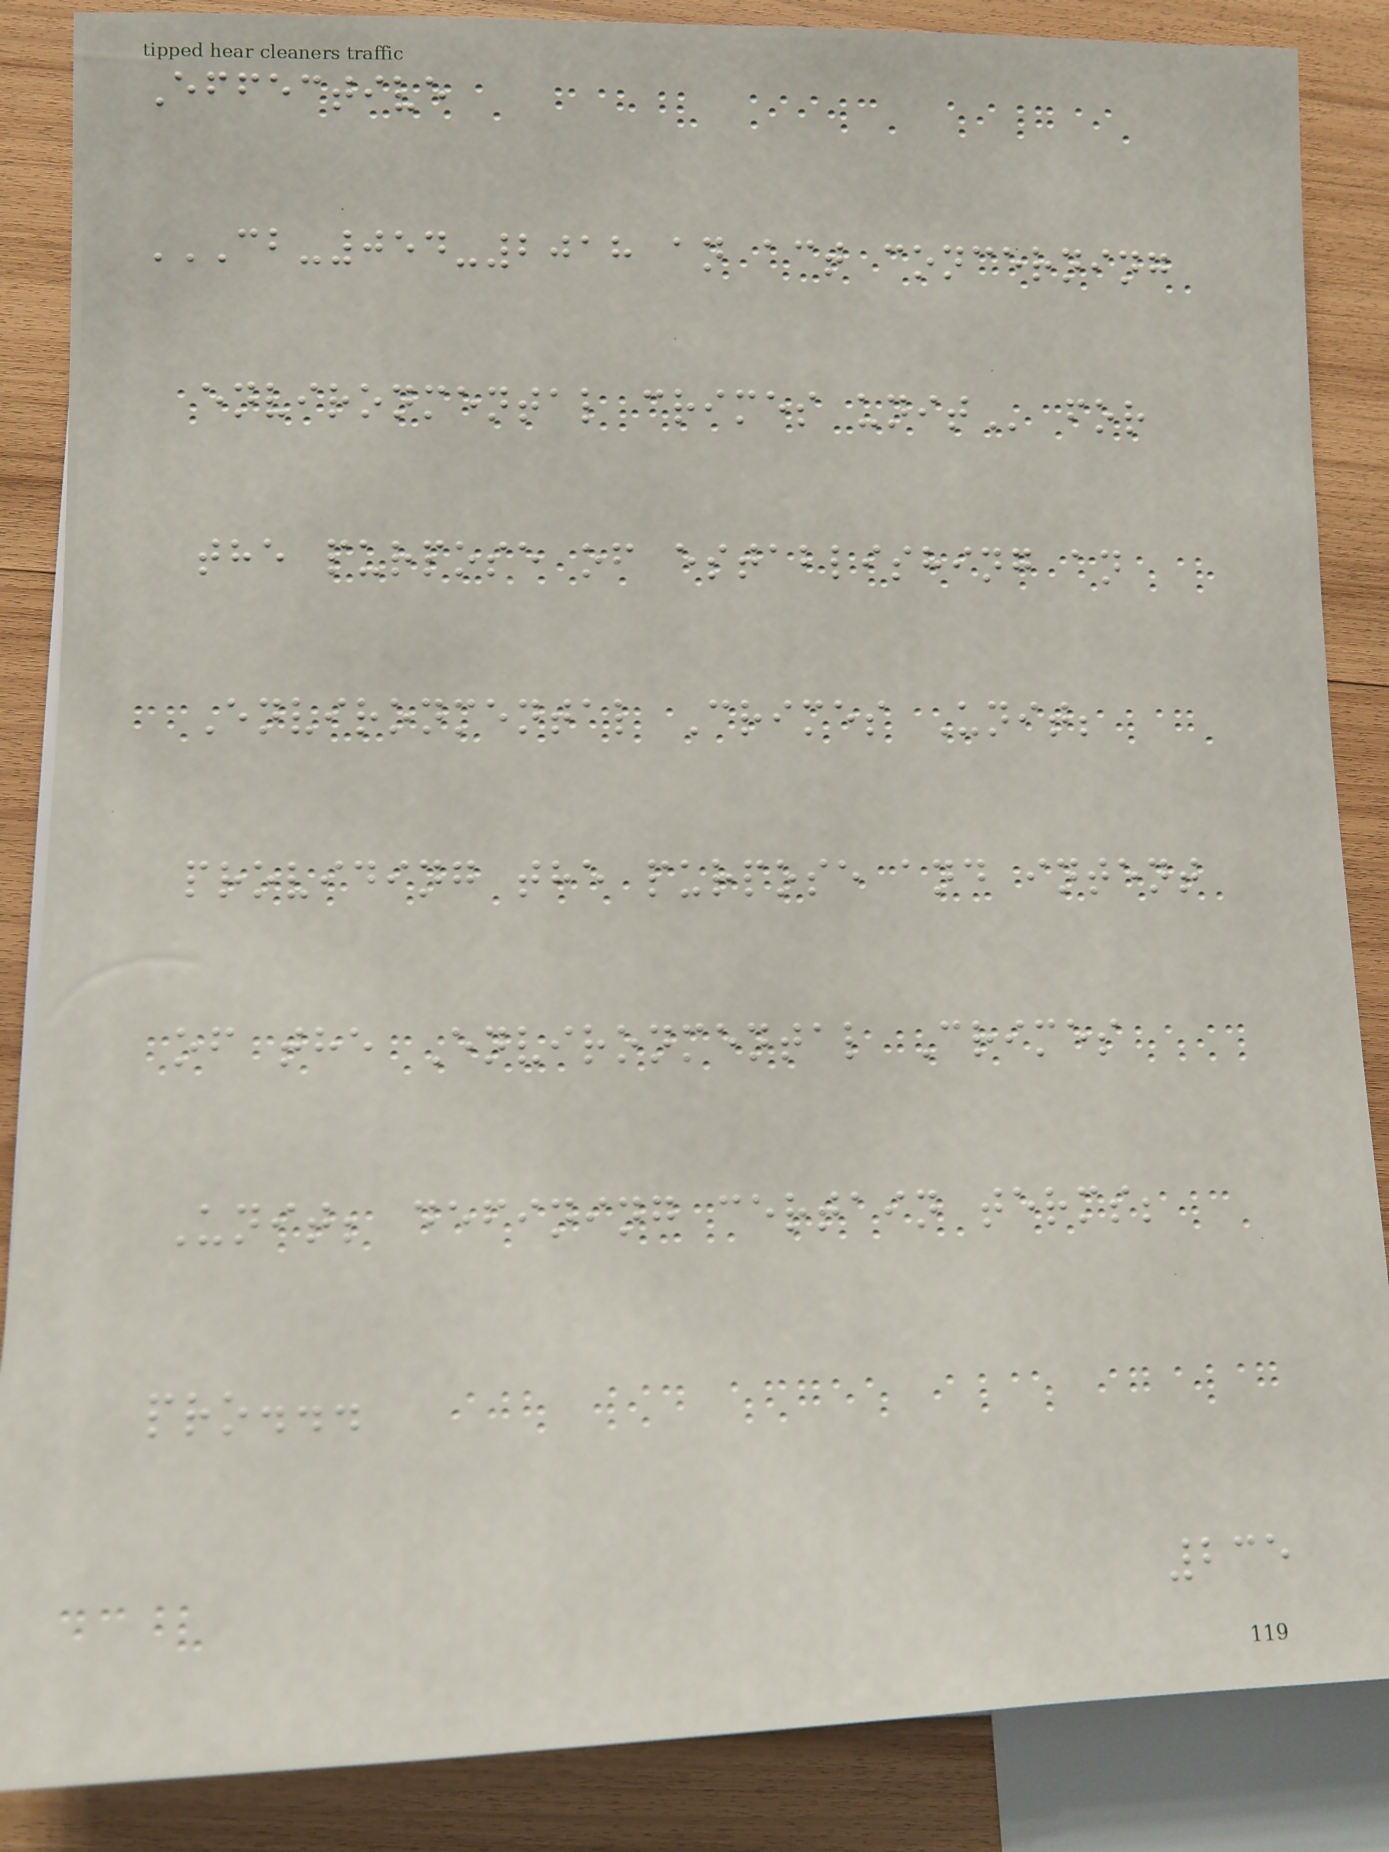Effective
CB-054-2018 AN ACT CONCERNING
ENVIRONMENTAL CRIMES UNIT for
the purpose of establishing an
Environmental Crimes Unit;
providing the purpose and intent
of the Environmental Crimes
Unit; defining certain terms;
pro...
235
